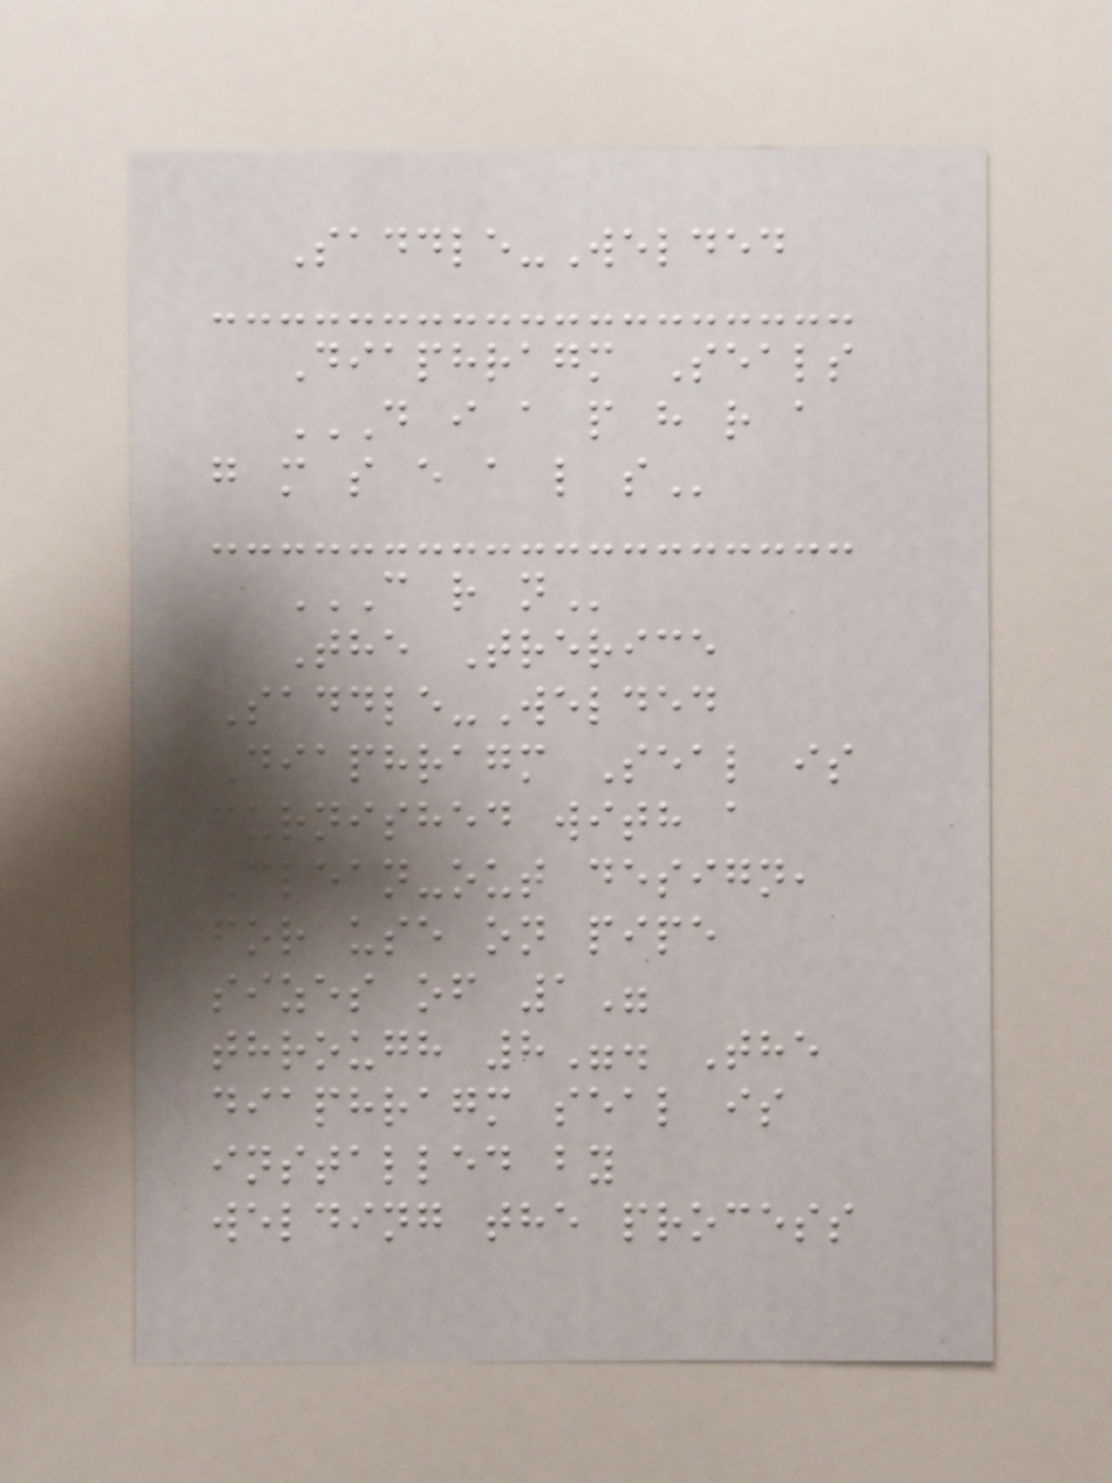Saddle-Welded
Diaphragm Seals
D I A P H R A
G M S E A L S
C R N
The Trerice
Saddle-Welded
Diaphragm Seal is
furnished with a
Clean-out design,
for use on pipe
sizes of 1"
through 8". The
diaphragm seal is
installed by
welding the process
